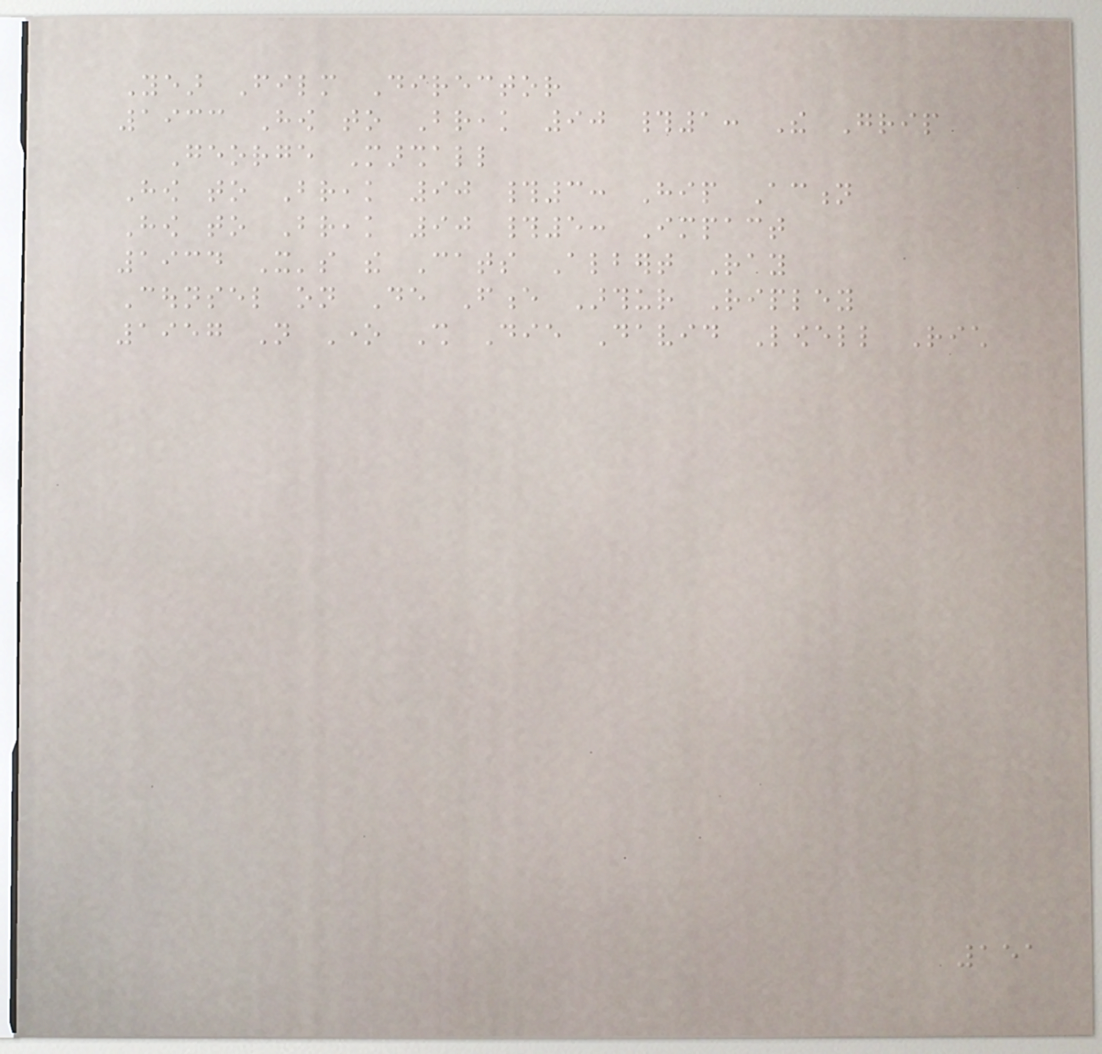Year Film Director
1933 How to Break 90 #1: The Grip
George Marshall
How to Break 90 #3: Hip Action
How to Break 90 #5: Impact
1934 It's the Cats Albert Ray
Counsel on De Fence Arthur Ripley
1957 Not One Shall Die David Lowell Rich
151
